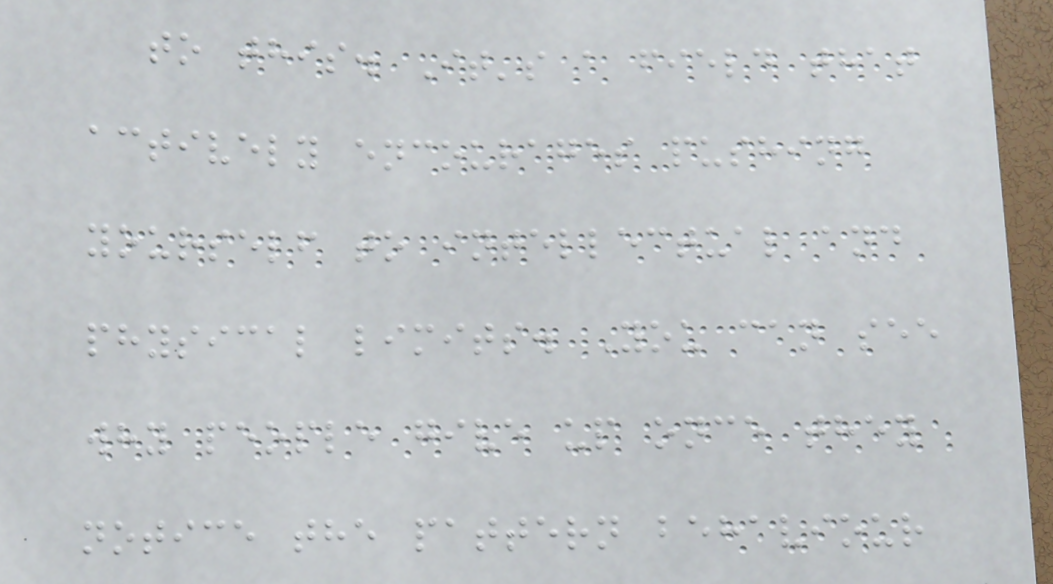to this. It's a field that
actively encourages pushing
yourself to intellectual and
physical limits. You can see
why people give up once they
notice the pattern behaviour
